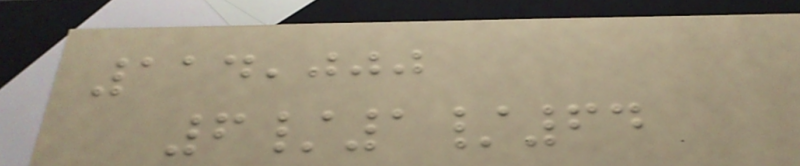114,000
6/1/64
